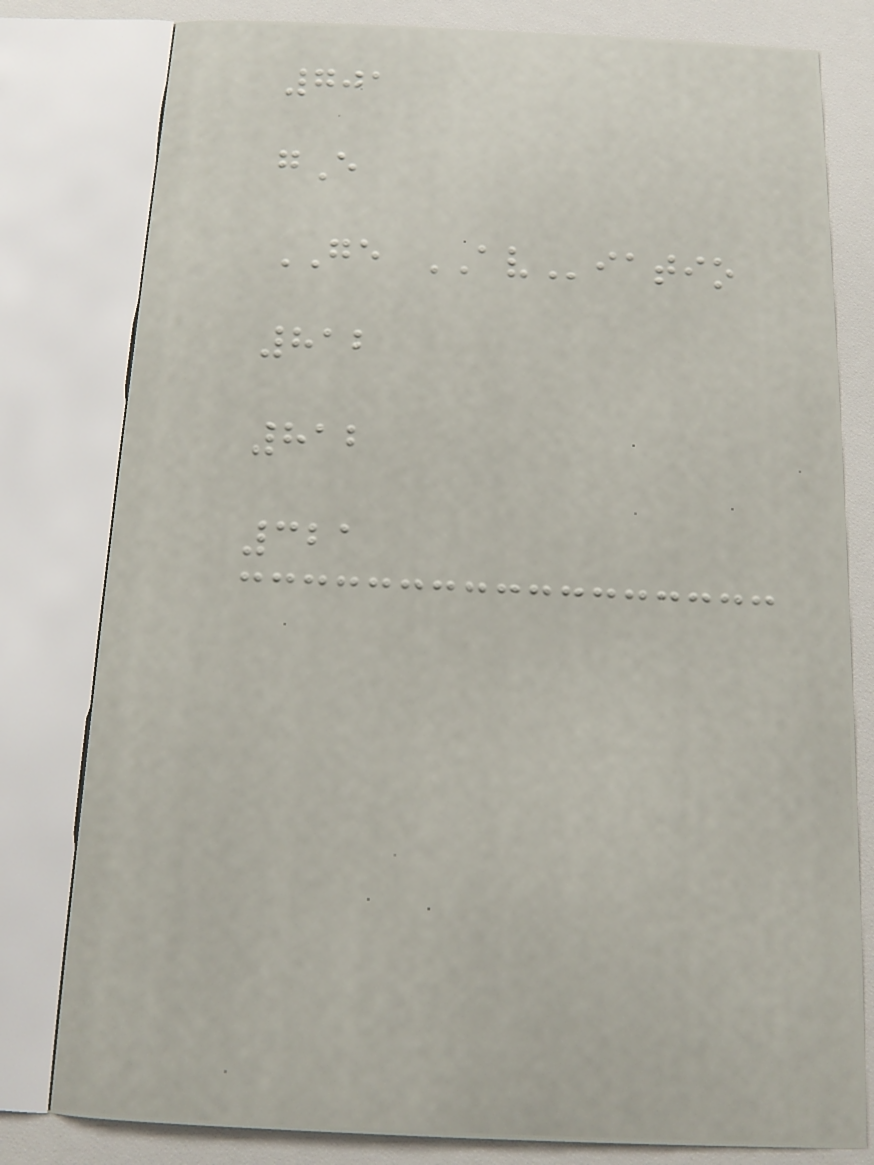701
gE
GE AViatio
812
812
321
